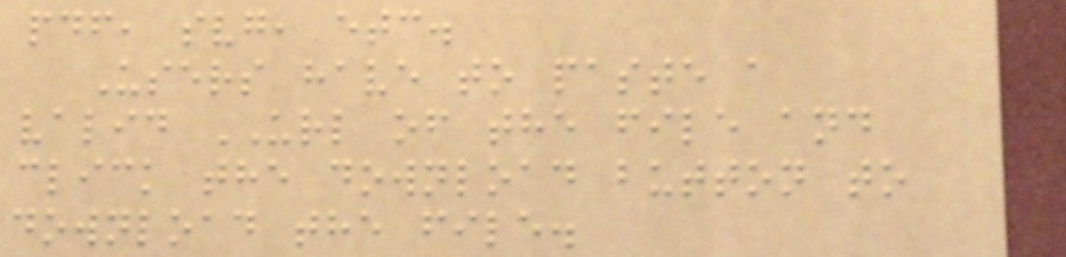pdf, svg, etc.
Users have to paste a
valid URL of the file and
click the download button to
download the file.
